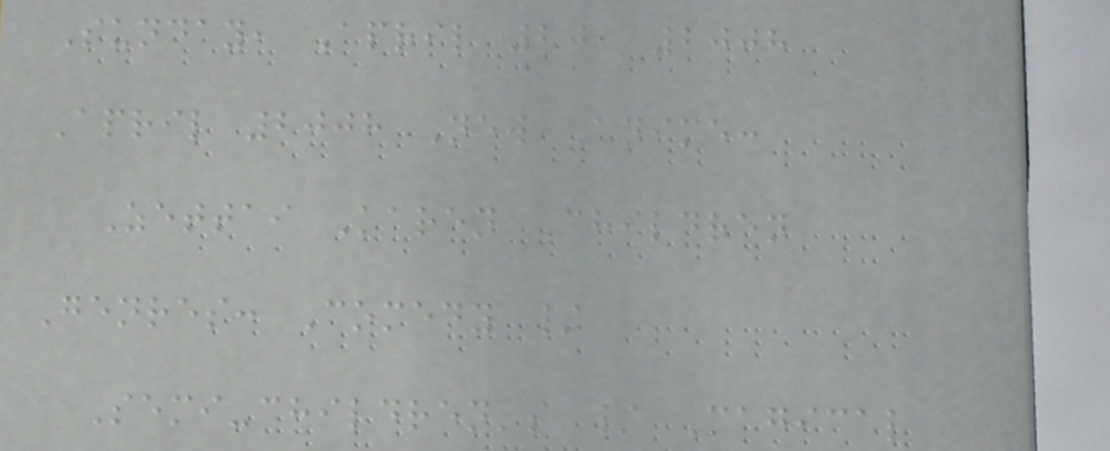Sunday, April 20, 2008
April 2008 New Anime:
Zettai Karen Children
Genres: Comedy /
Semi-children's / Magical
